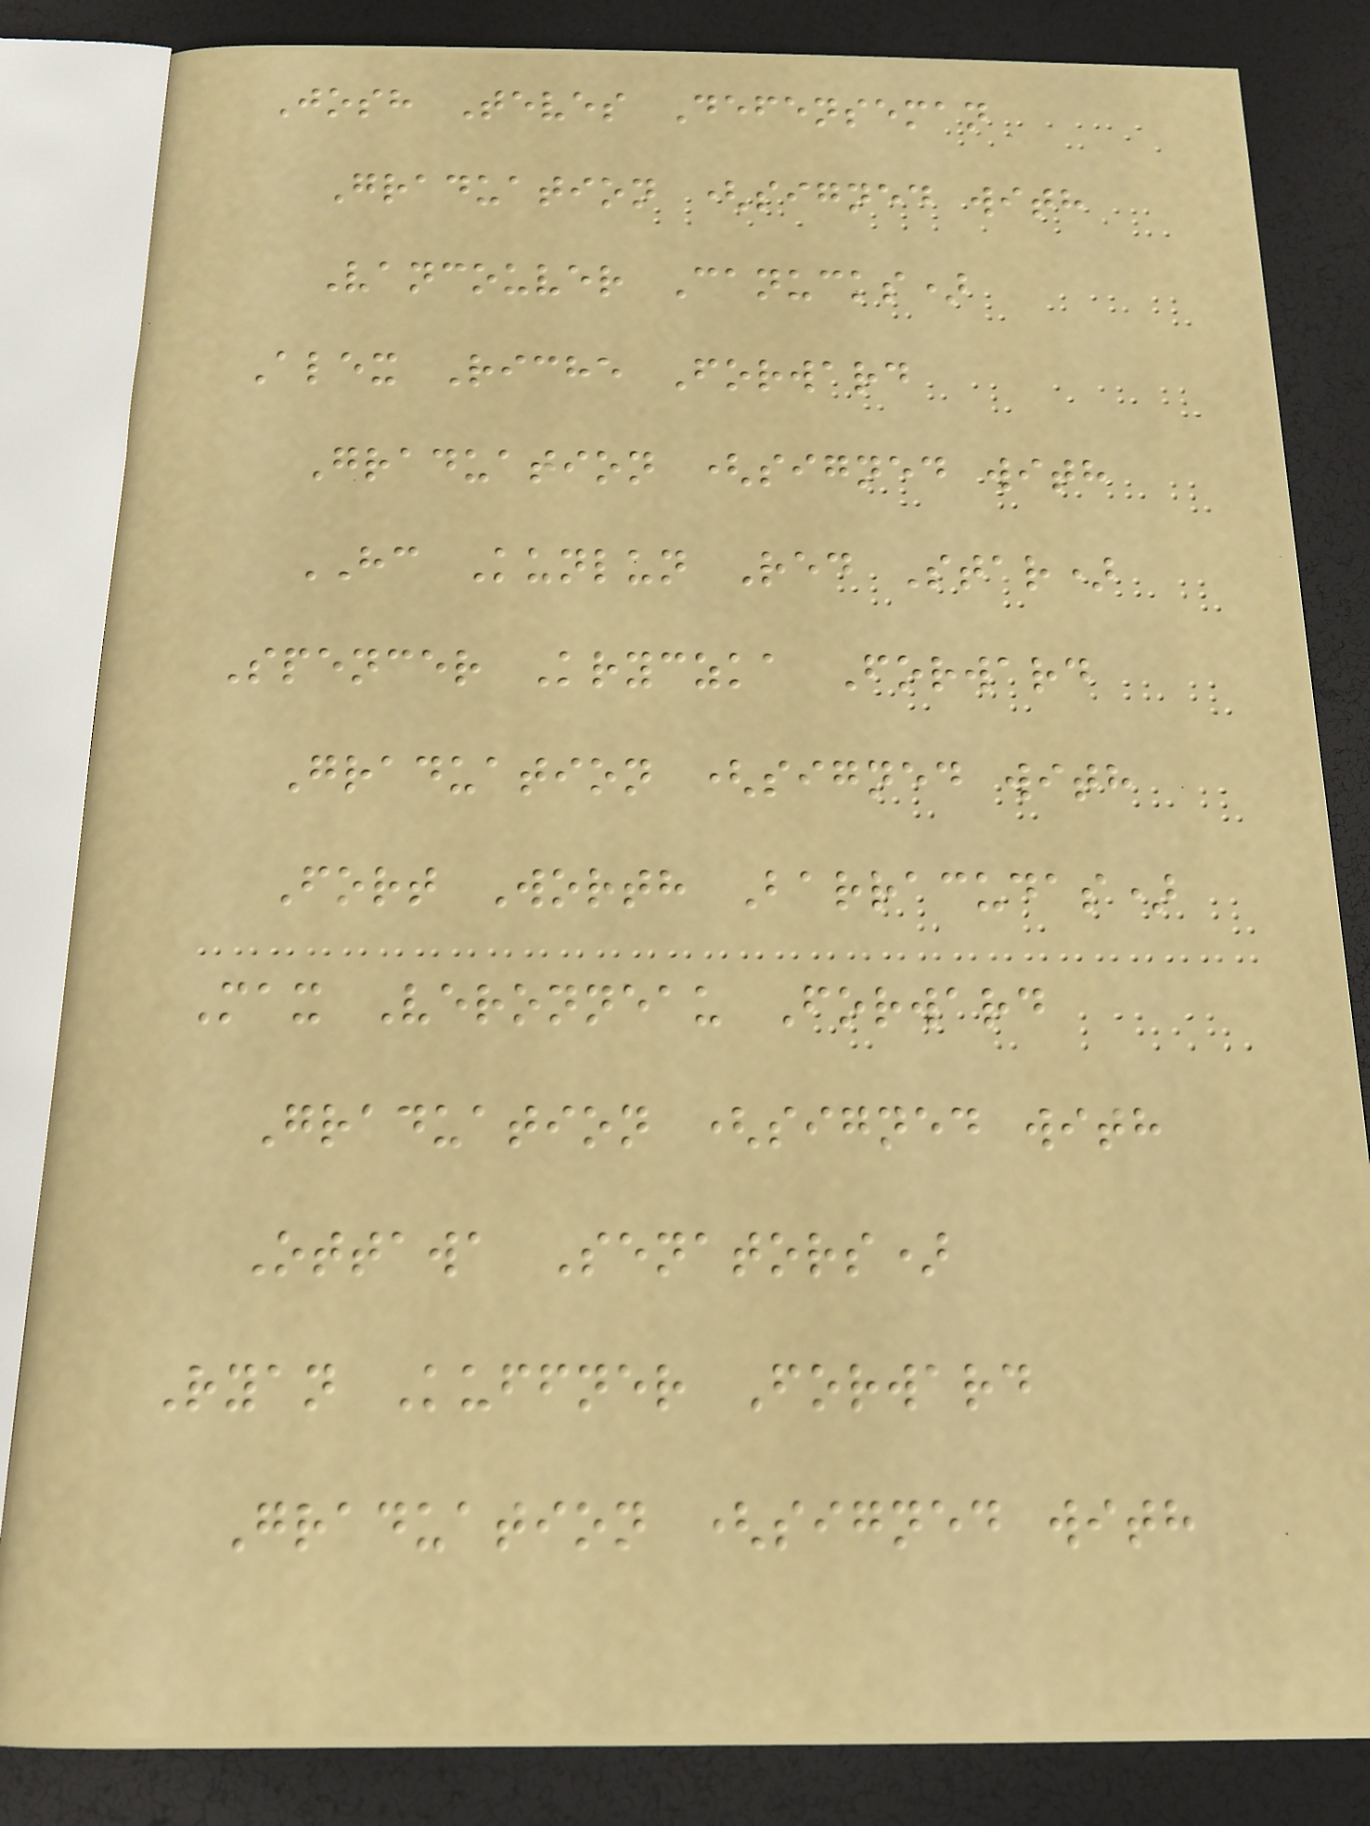Josh Teves Defenseman
Graduation (signed with
Vancouver Canucks)
Alex Riche Forward
Graduation (signed with
HC Kunlun Red Star)
Spencer Kryczka Forward
Graduation (signed with
Fort Worth Barracudas)
Max Veronneau Forward
Graduation (signed with
Ottawa Senators)
Ryan Kuffner Forward
Graduation (signed with
